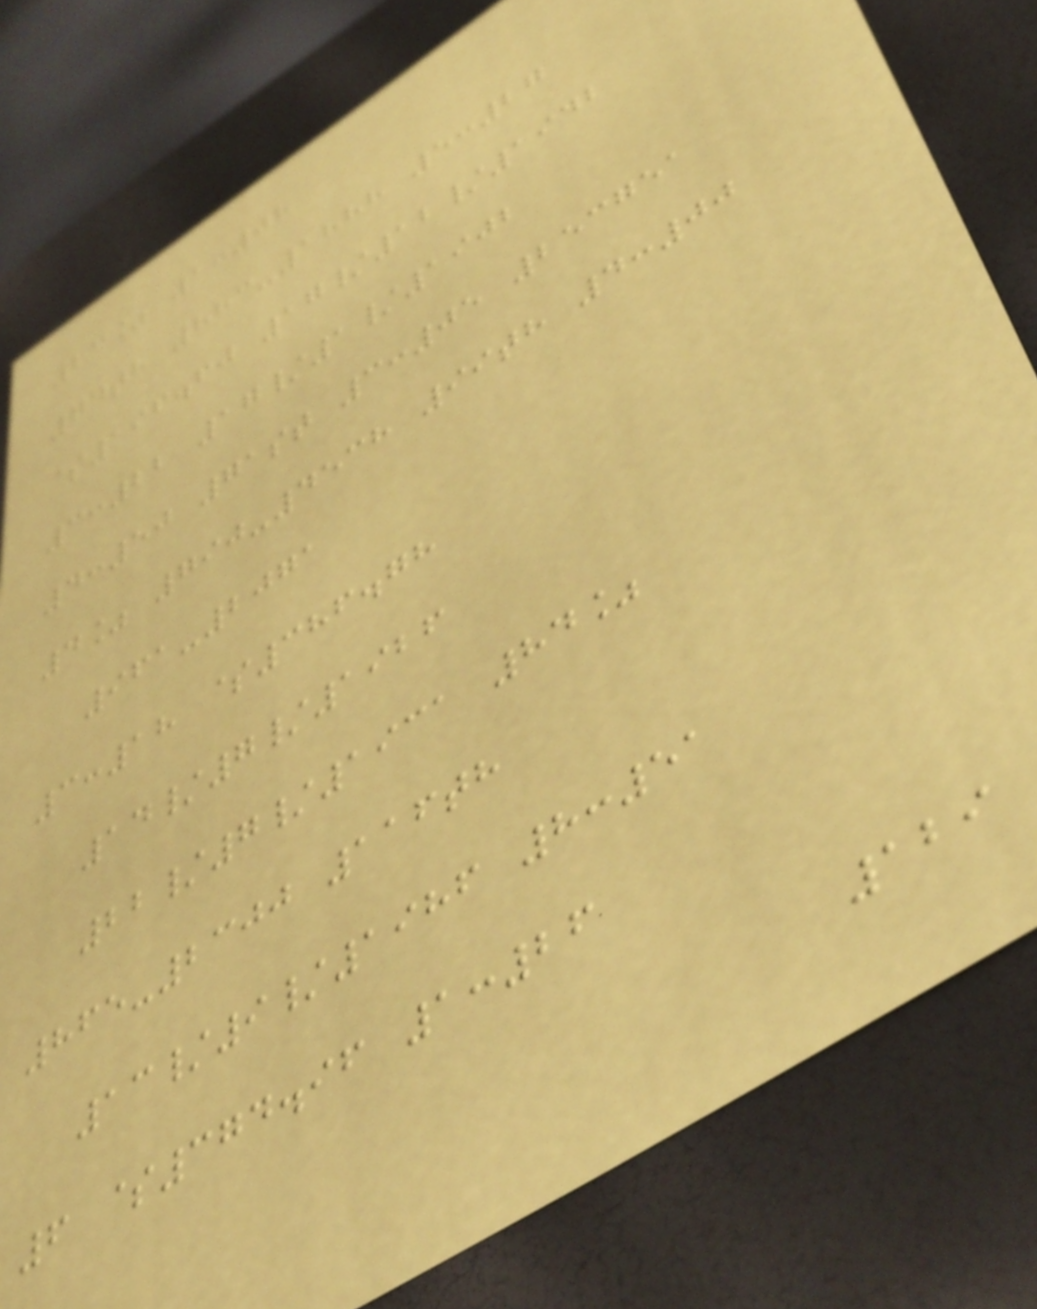23% 1:08
74th 883-1888 5:27
$196.60 17/12/1942
3:22 17/1/1902
4:50 71st 3:05 253751
4% 790-4538 99th 4:00
961-2071
3:18 $386.78
14/7/1926
22/7/1931 84%
865-2300 116th
13/9/1986 8:51
6 $374.96 1:26
129
